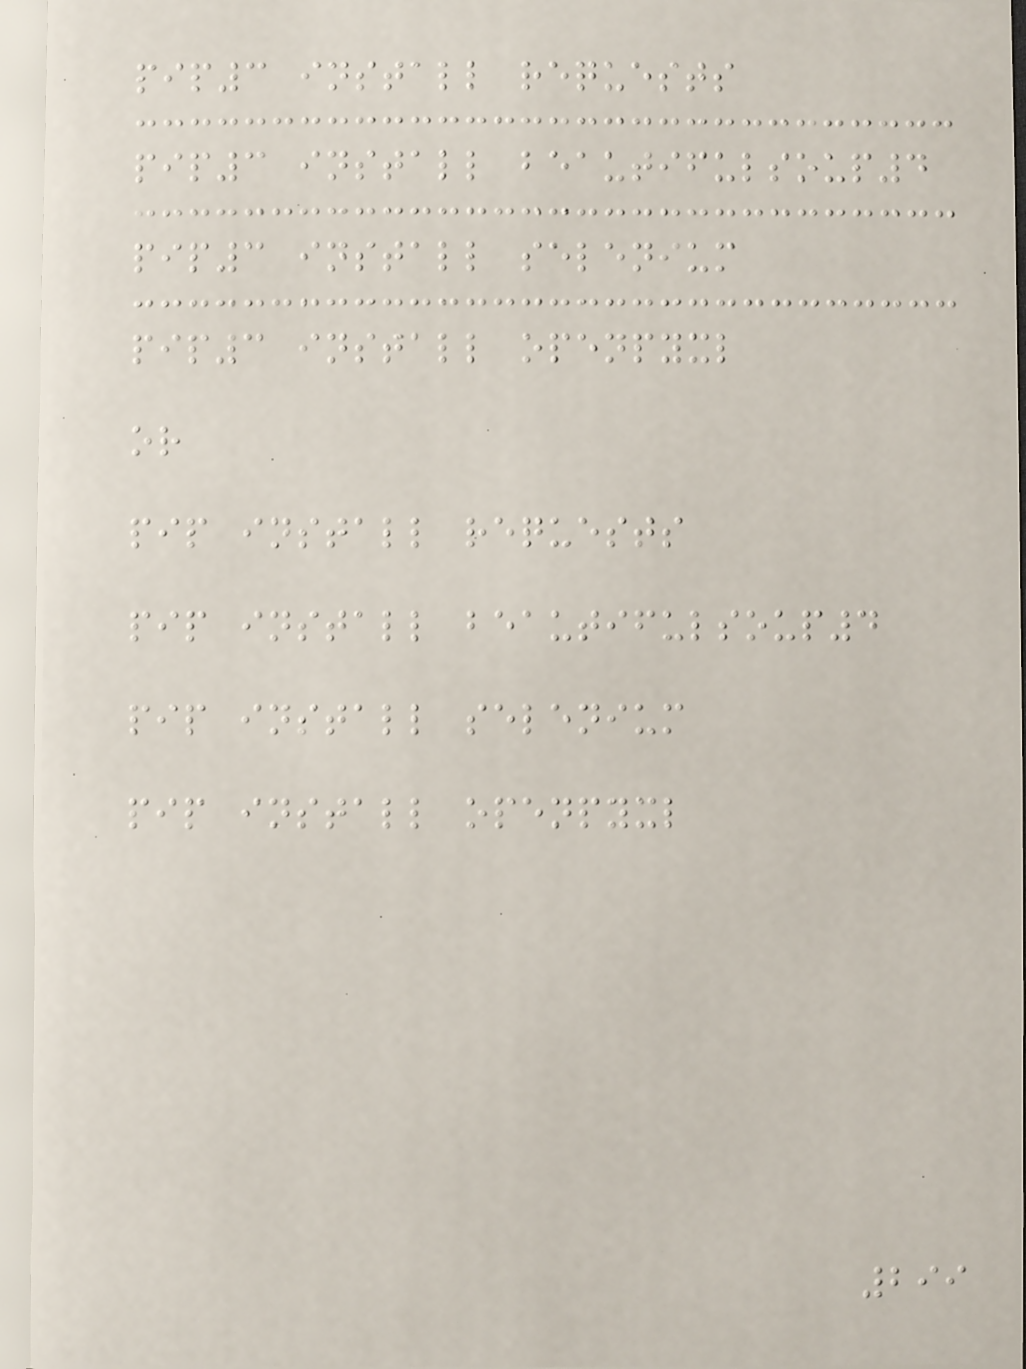pip3 install requests
pip3 install beautifulsoup4
pip3 install selenium
pip3 install openpyxl
or
pip install requests
pip install beautifulsoup4
pip install selenium
pip install openpyxl
299
